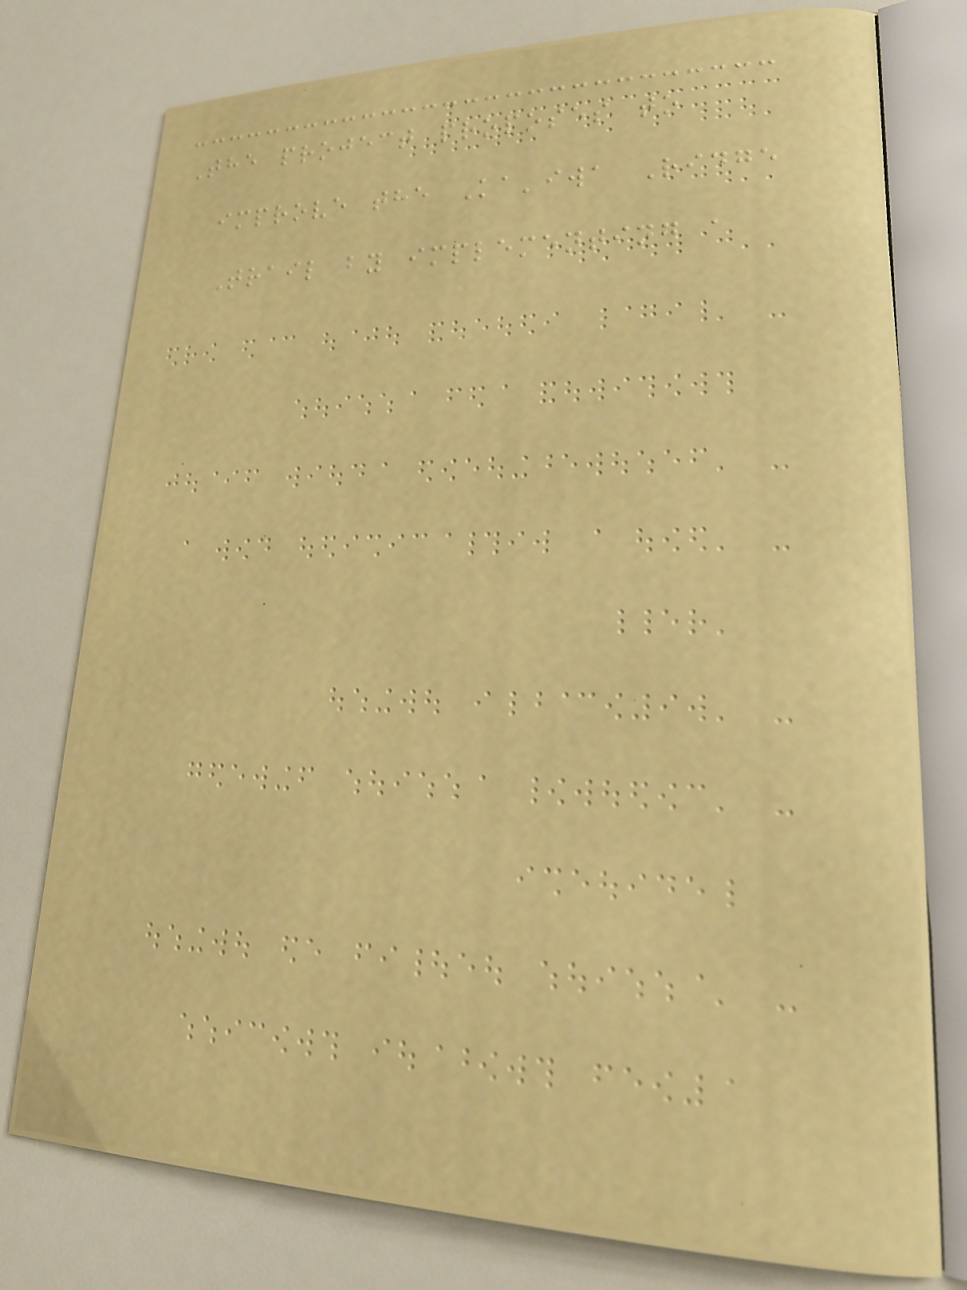The project proposes to
improve the Ka'iwa Ridge
Trail by implementing a
